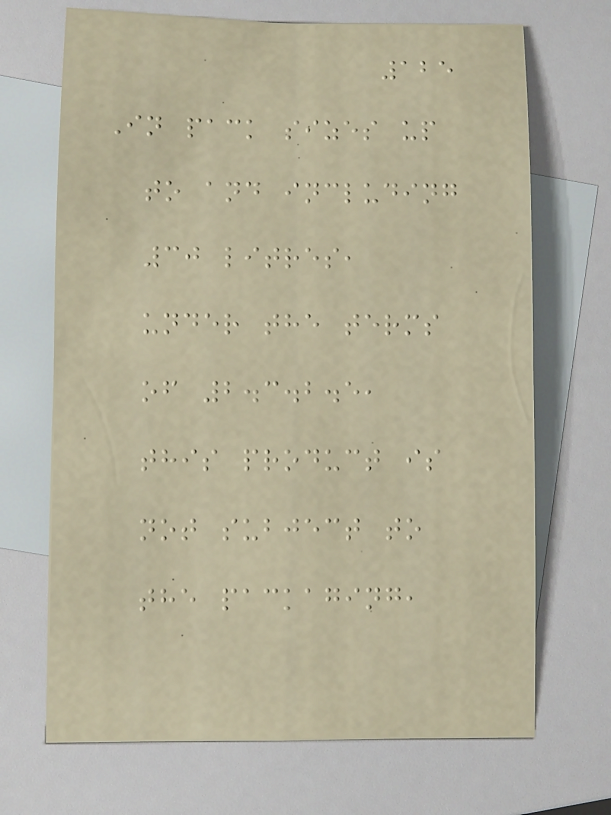125
In pack sizes up
to and including
30 litres,
under the terms
of 2.3.2.5,
this product is
not subject to
the packaging,
